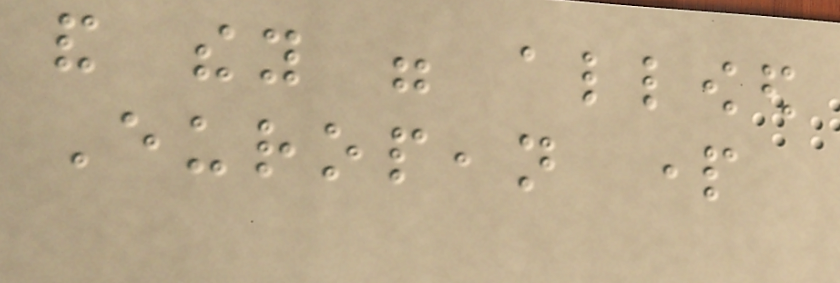and they were allowed
European part
